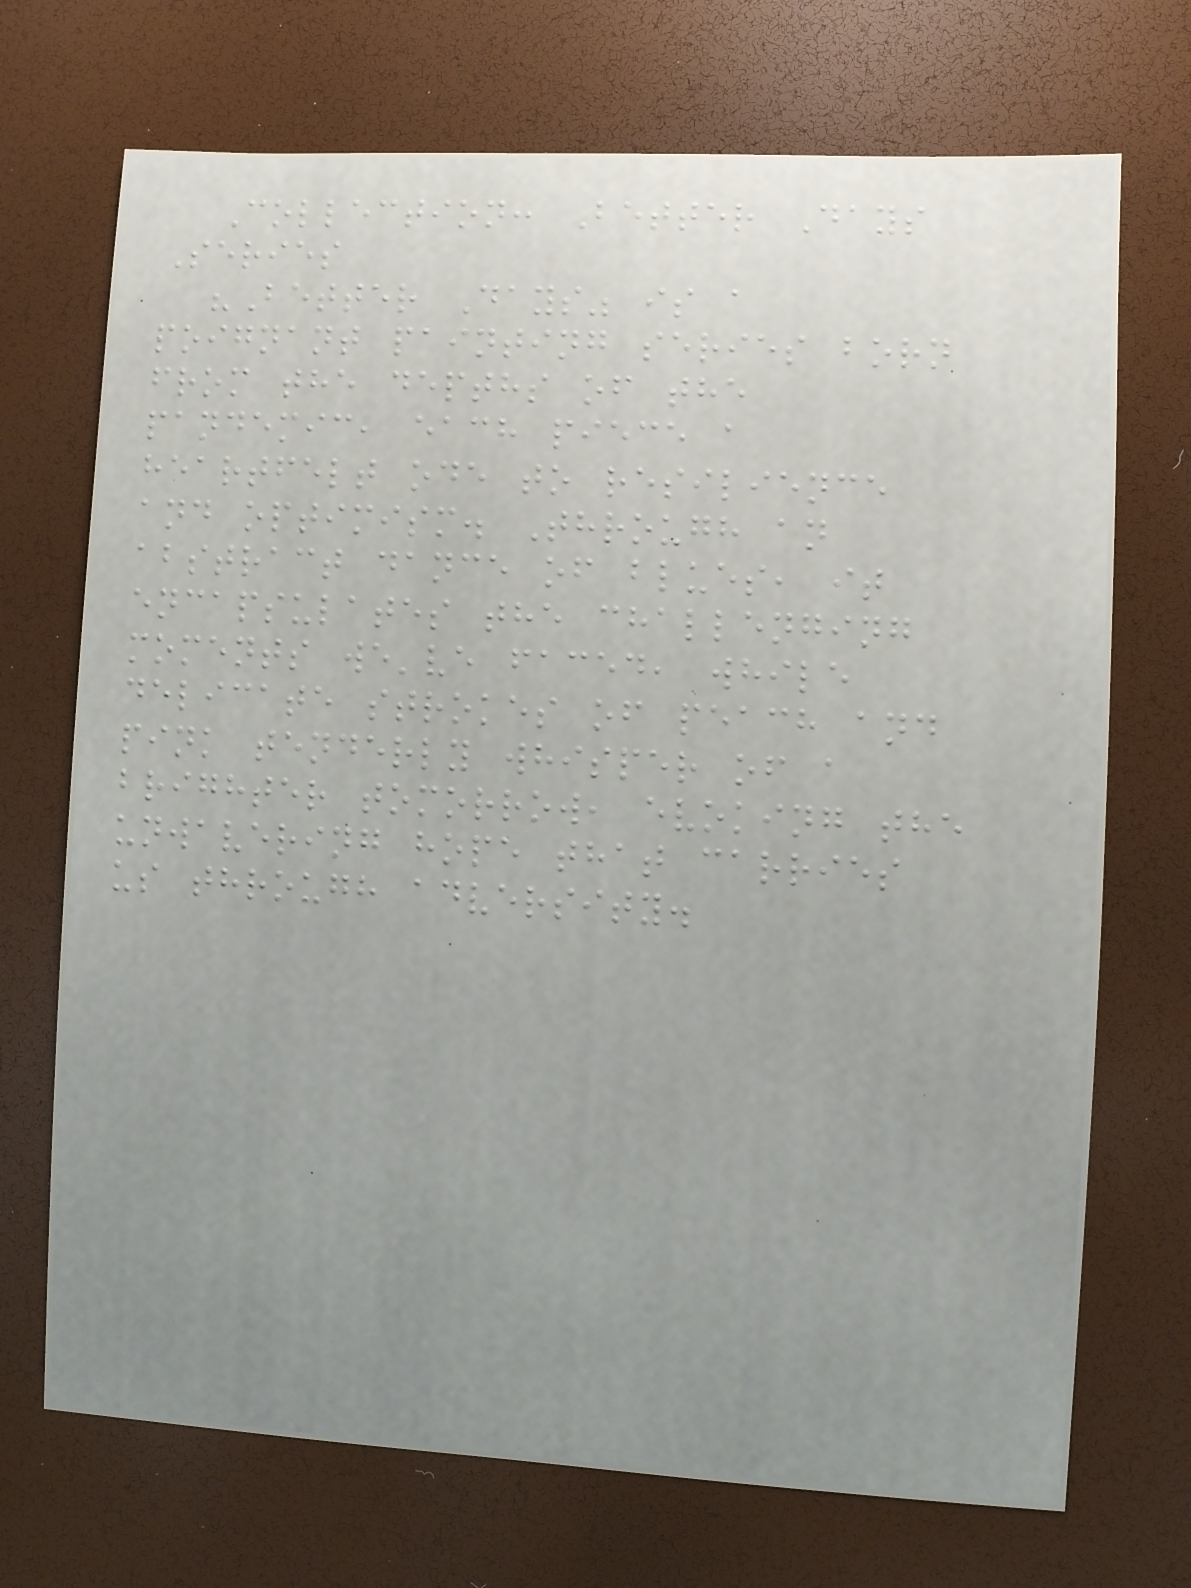Collection: Better Days
Series
"Better Days" is a
poignant painting series born
from the depths of the
pandemic, each piece a
heartfelt ode to resilience
and optimism. Through an
abstract dance of blues, it
encapsulates the challenging
moments we've faced, while
delicate strokes of peach and
pink tenderly whisper of a
brighter tomorrow, evoking the
unwavering hope that carries
us through adversity.
